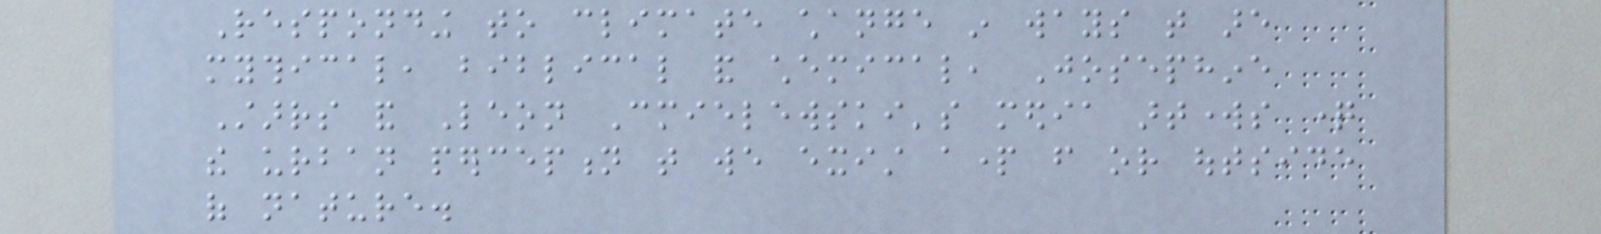Responding to climate change in ways that are
mythical, biblical and chemical, Josephine
Starrs and Leon Cmielewski's media artworks question
the urban perception that we exist apart from or outside
of nature.
